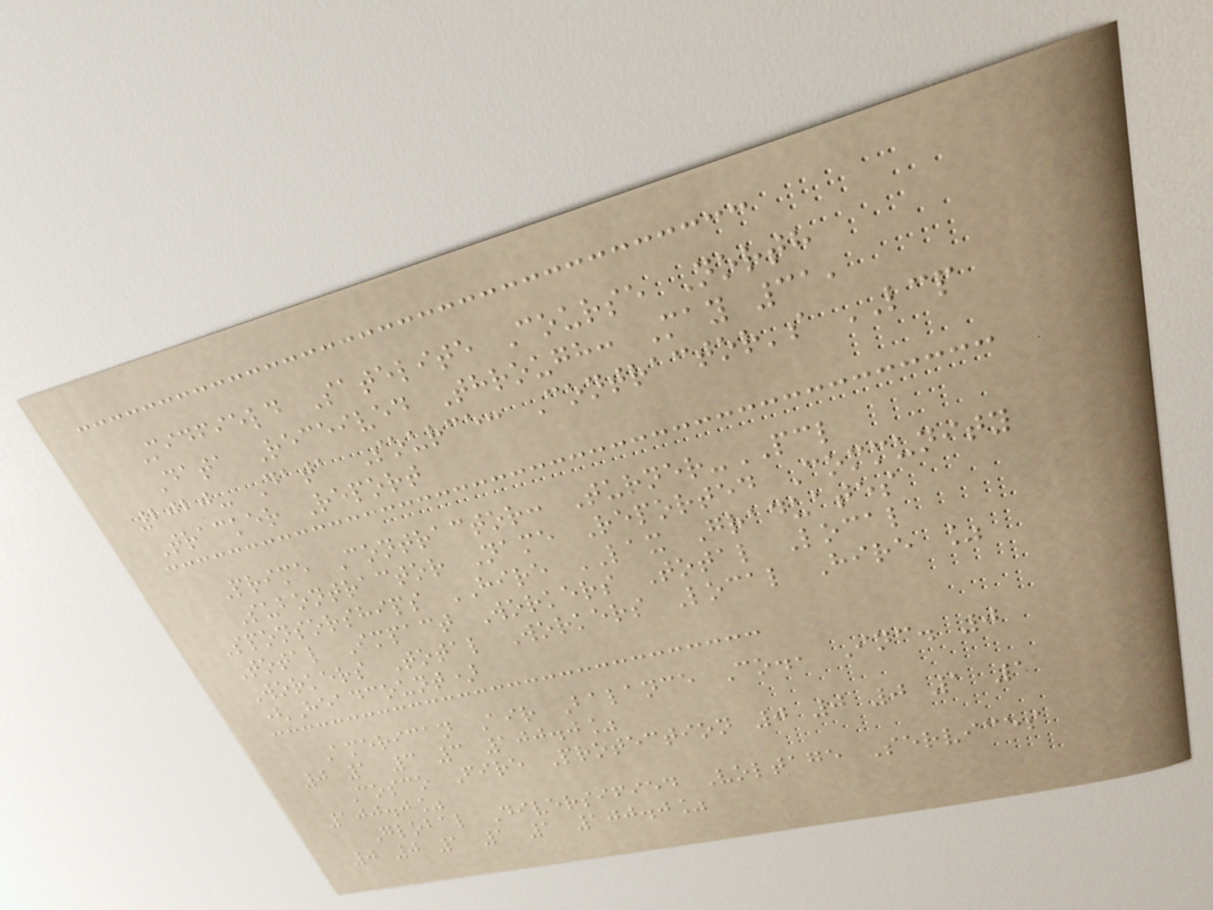Midfield Satelite Course North
Data Received Through: May 31,
2020- Data Source: Contractor's LCP
Tracker Report
Prime Contractor: Turner-PCL
Subontractor Name Reported Community
Sponsorships HIRE LAX Graduates
Total Impact Workers Total Local
Workers Total Workers Local Hire %
(Headcount)
American Air Balance Co., Inc. 0
0 1 3 3 100.0%
Cosco Fire Protection 0 0 0 1 1
100.0%
Global Diversified Voltage Services
0 0 1 1 1 100.0%
